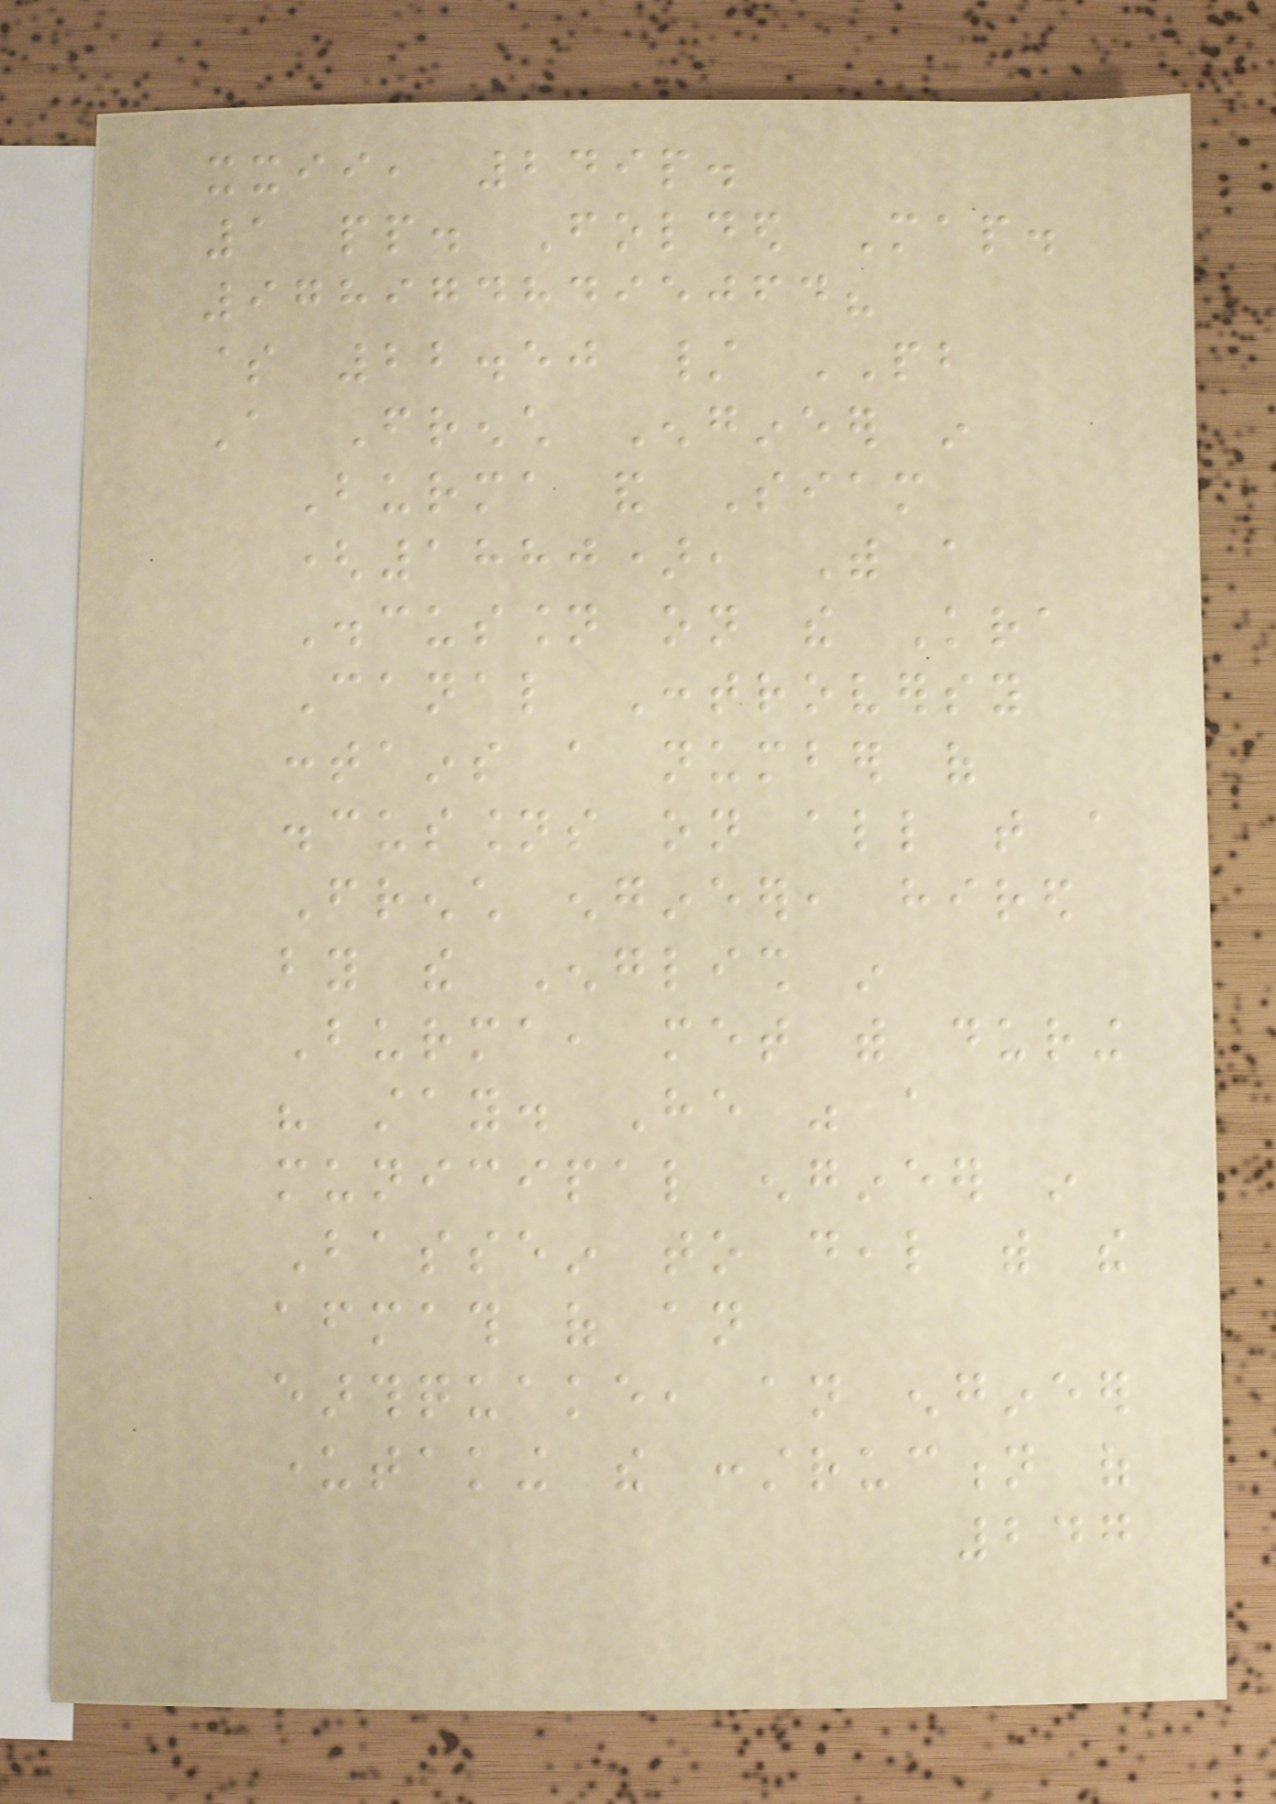xxii, 249p.
1 pp. Folded Map.
9789748495064?
$ 22.50 / PB
A French Engineer in
Burma and Siam
(1880), With a
Discussion on the Kra
Canal Controversy
contains a number of
discussions on all that a
French engineer, hired
by the English in
Burma, met with during
his stay. He was a
municipal engineer in
Bassein to deal with the
aftermath of an
earthquake, an engineer
undertaking the construction of
247
